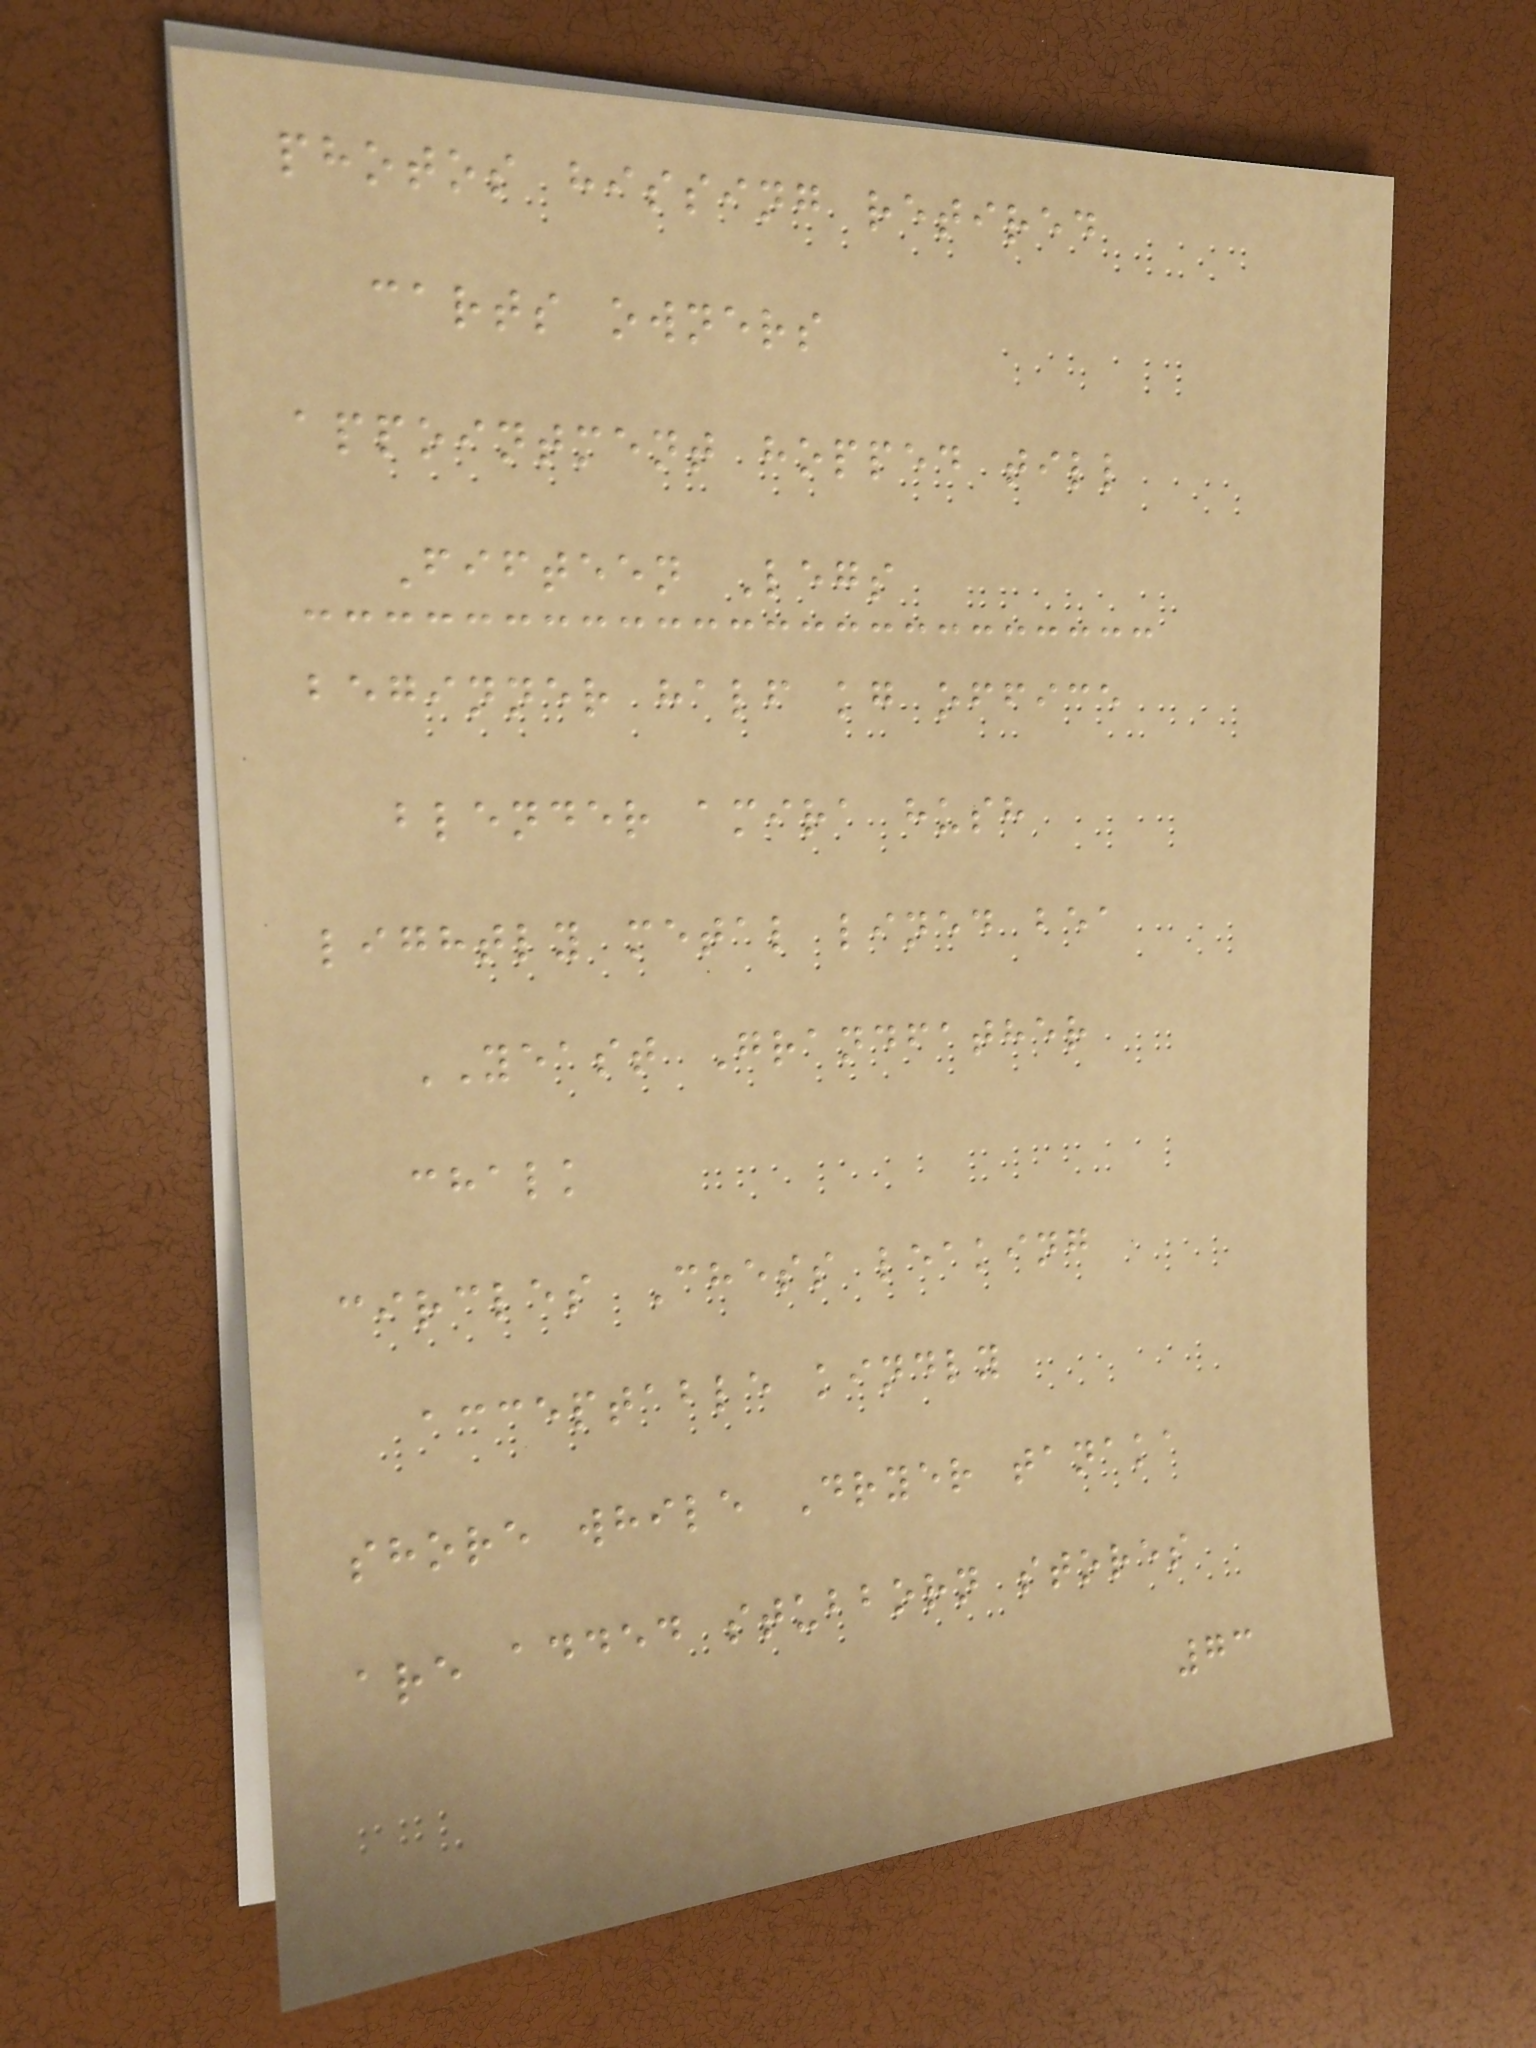photos hissing retired
carts owners
appointment hopped till
Fifteen Legs
beginner half kg office
blender amira hush
lightly metal lined bea
YEAST Grandfather
chalk
circles Chess leaking
acceptable kindly
shore while Dryer tanaka
are added stubborn stores
73
